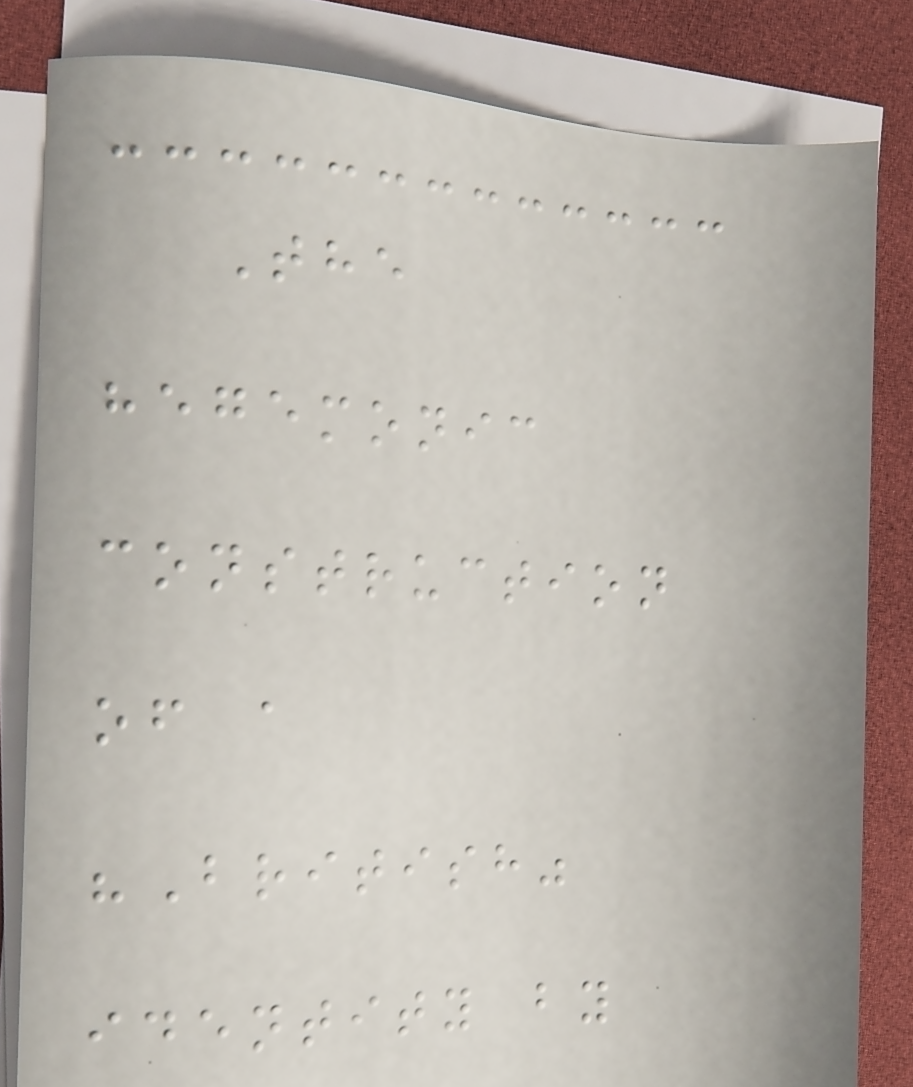The
hegemonic
construction
of a
"British"
identity by
